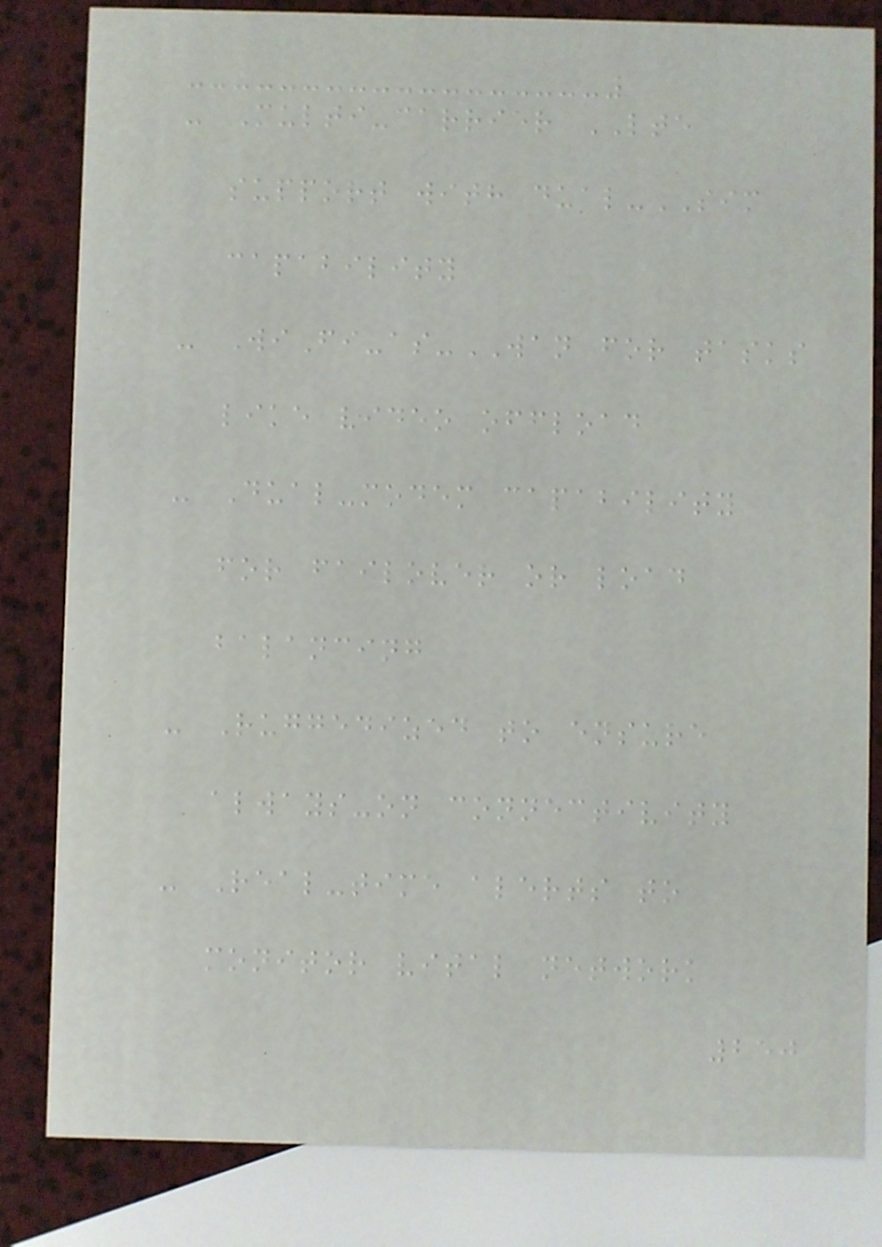- Multi-carrier LTE
support with dual-SIM
capability
- WiFi-as-WAN for tasks
like video offload
- Dual-modem capability
for failover or load
balancing
- Ruggedized to ensure
always-on connectivity
- Real-time alerts to
monitor vital network
250
